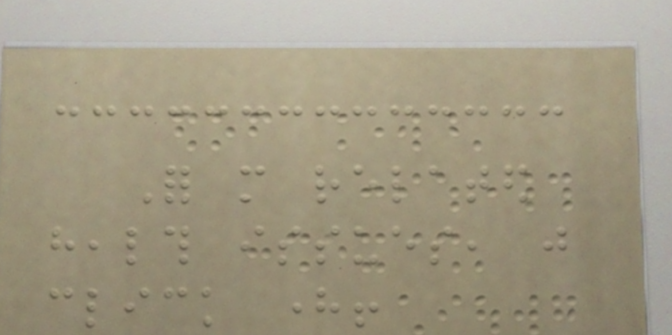For more related
health issues, just
click here!
